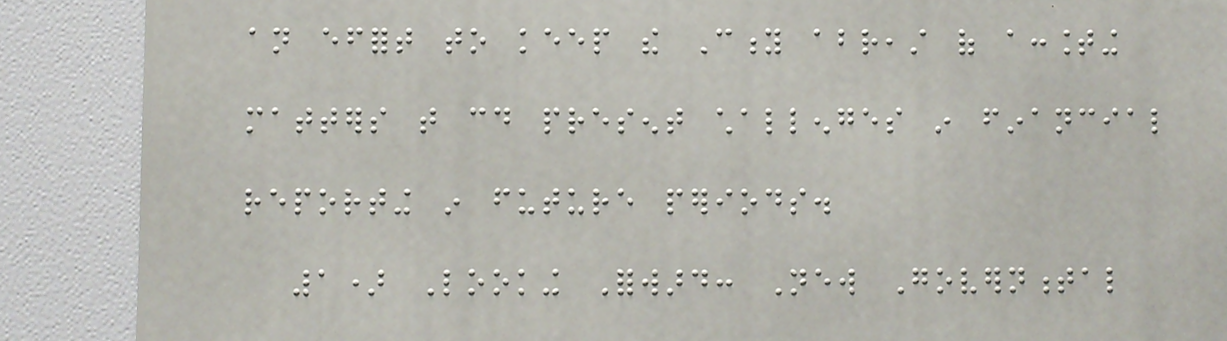an effort to keep the City abreast of accounting
matters that could present challenges in financial
reporting in future periods.
1) Looking Forward: New Governmental
